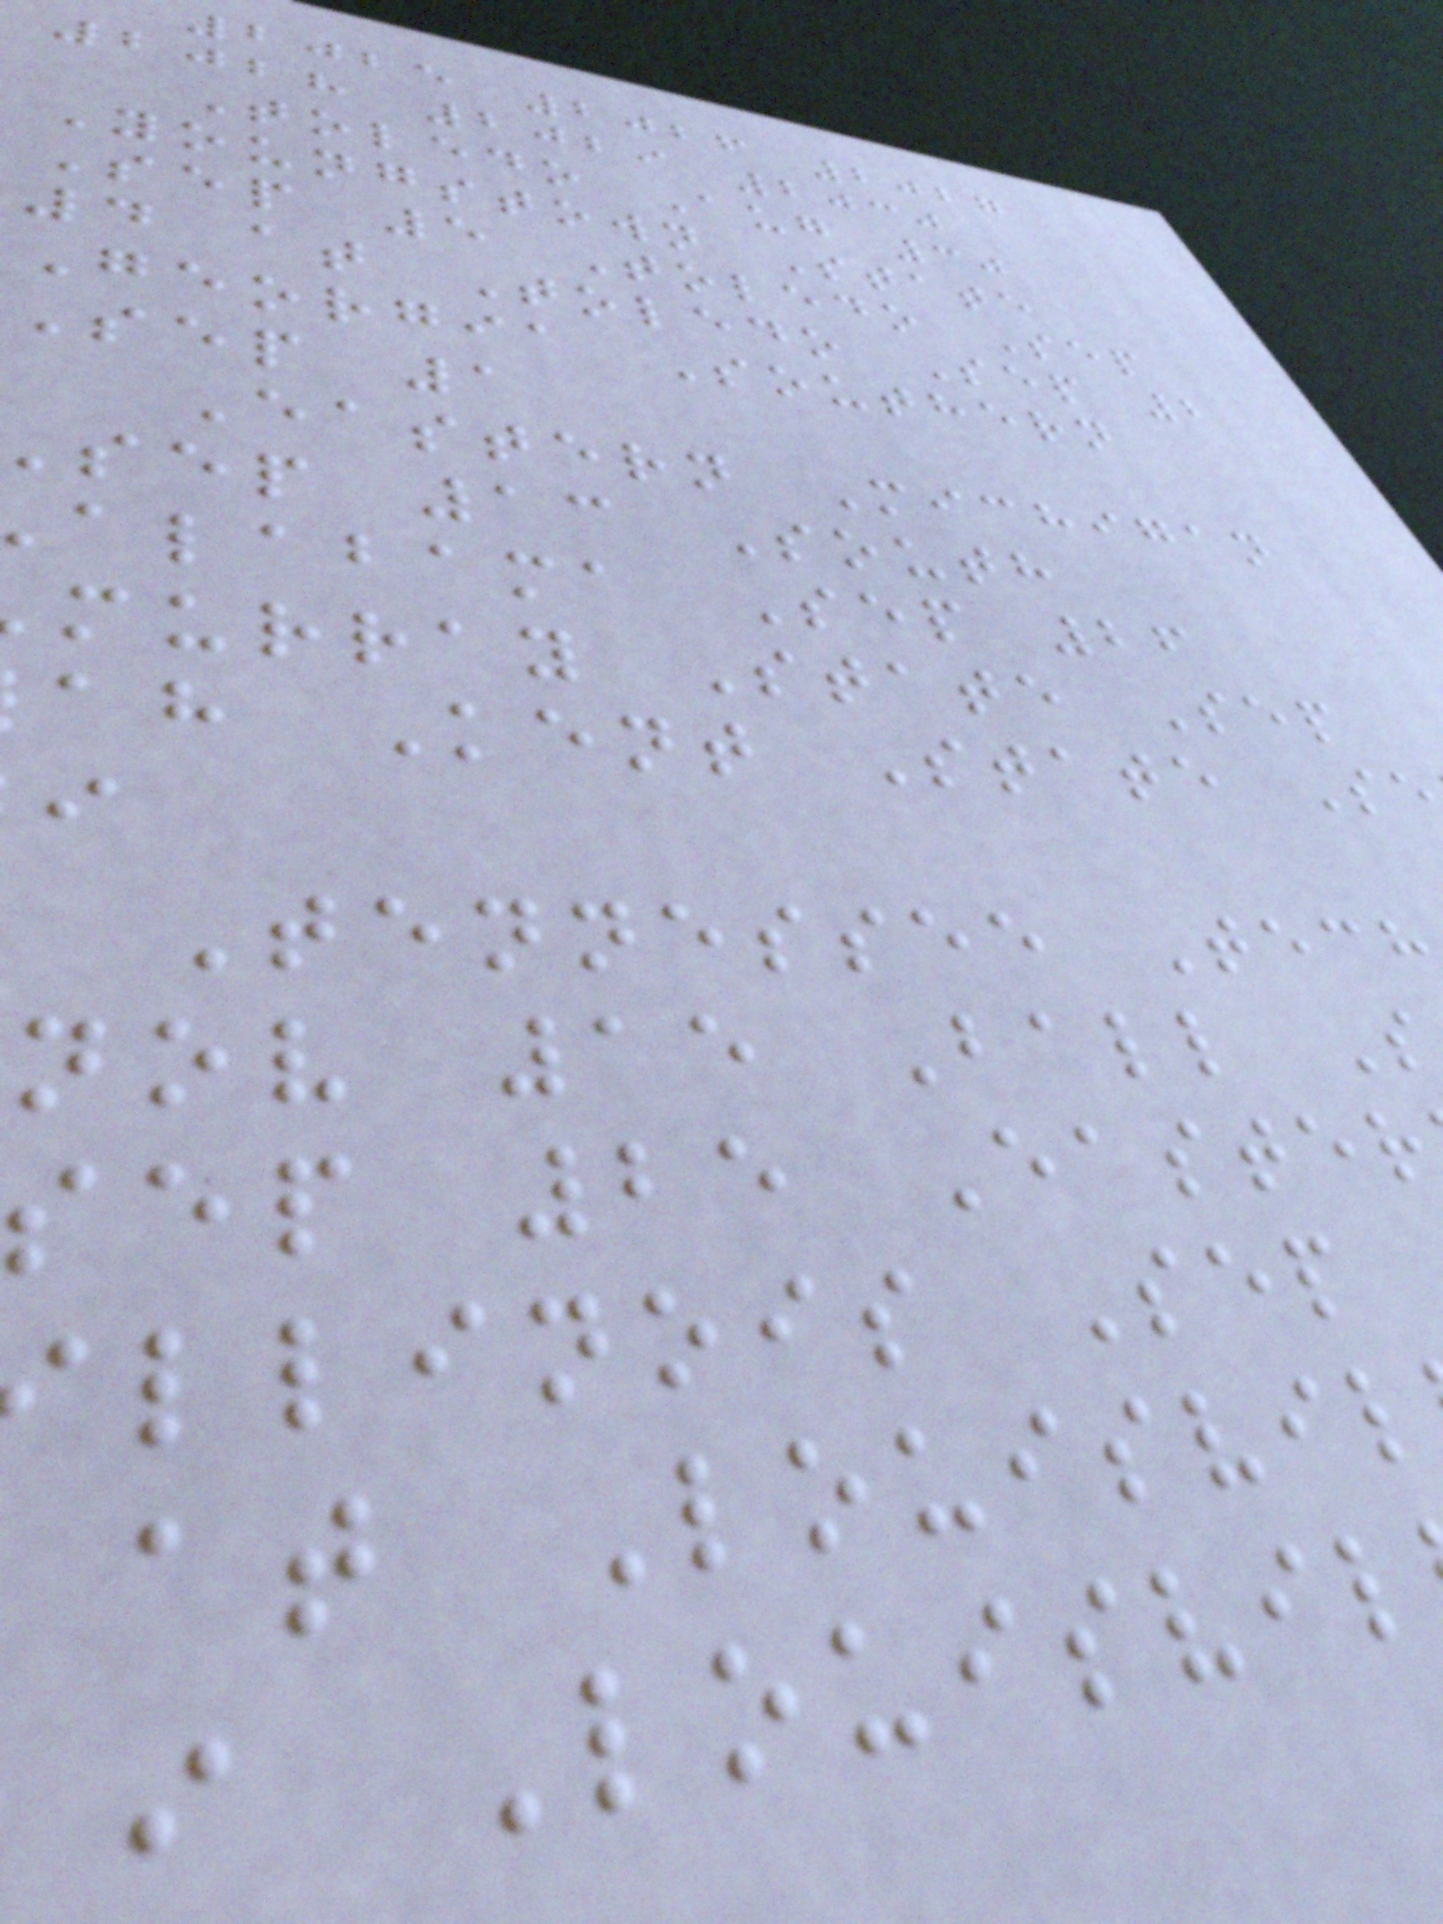2025 2026 2027
2028 2029 2030
Toledo Aug 30
Youngstown State
Sep 5 Toledo Sep
4 at Toledo Sep 2
Georgia Southern
Sep 1
Eastern Michigan
sep 13 South
alabama Sep 26
murray State Sep
ah Kent State S
Tennessee Tech
nov 15 Ball S
sep 25 Easter
llinois Sep
at Louisvil
i Louisvil
